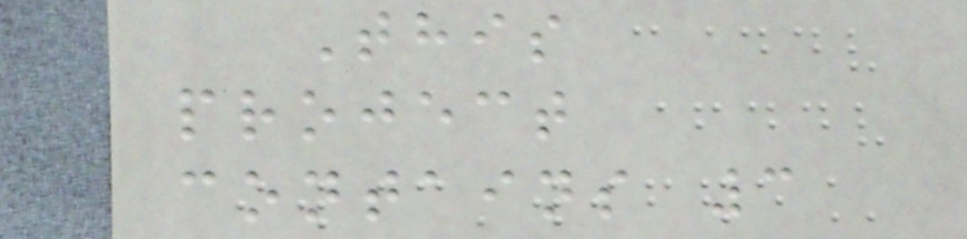This
project
contains 3
